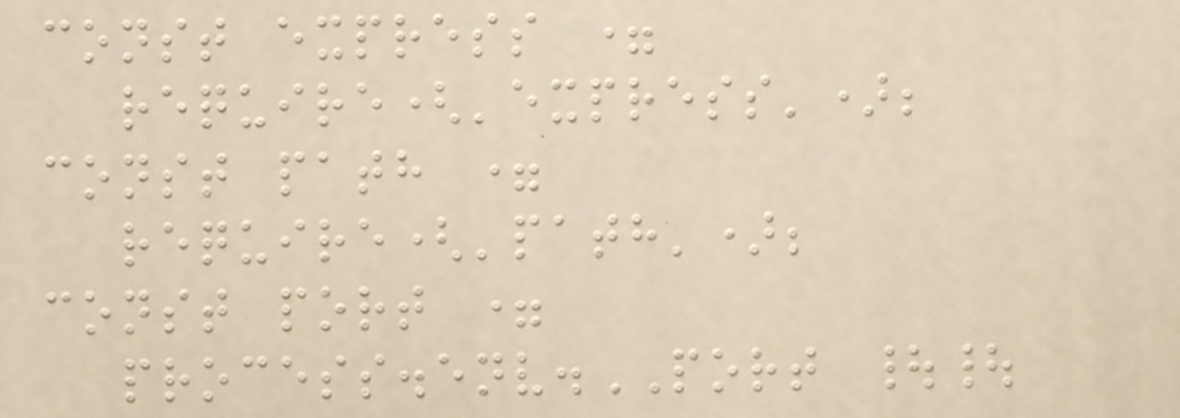const express =
require('express');
const path =
require('path');
const port =
process.env.PORT ||
